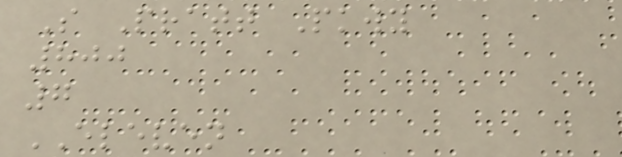S Pratt Pkwy
800
7
ELEVEN
